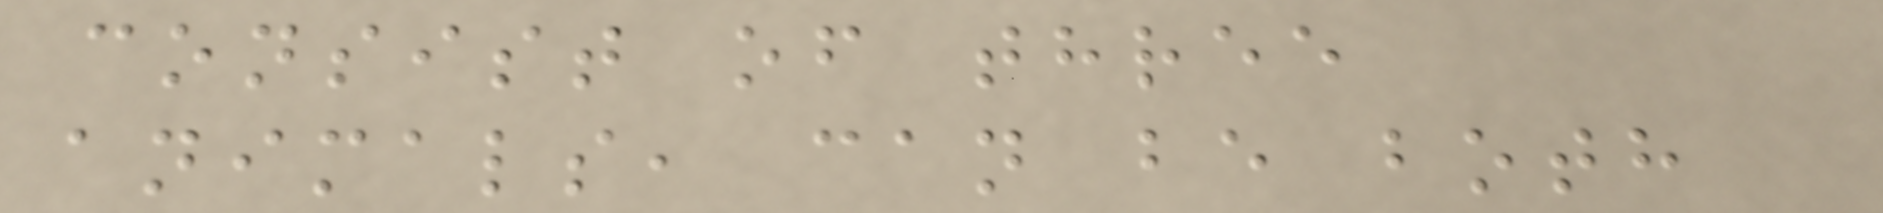consist of three
animals, can be both
